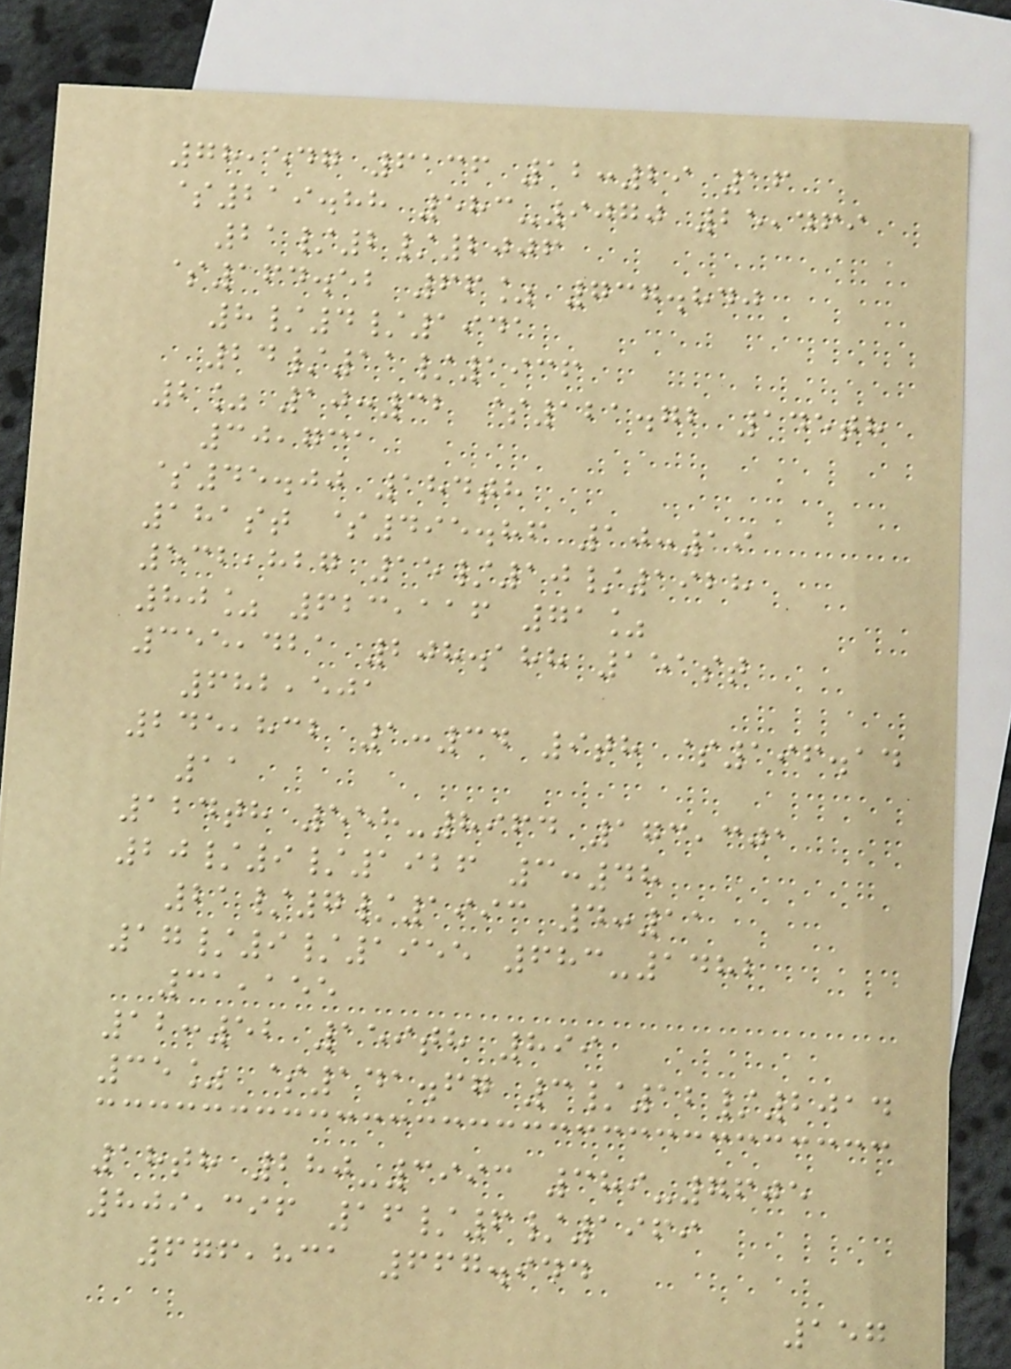78,547 6136 12:29 16
$219.88 583-9070 25,469
21/2/2006
$164.52 66% 737.840
8/4/1941
24/11/1936
2% 10:32 $121.72 145th
30,731
$45.00 184th
181st $495.86 10:19
532,827 15/10/1928
80% 623,116 71%
355,421 208.188 151st
682,501
245,832 1:34 9th $196.14
11
124th 558-8964 173,301
20/9/1926 3:48
21/7/1993 4:11
17/9/1955 683-1482
31,155
12:52 159th 899
35% $141.67 3/12/2014
18th 280-3993 389-7605
809,396 16/6/1969
676,831 667.944
157
